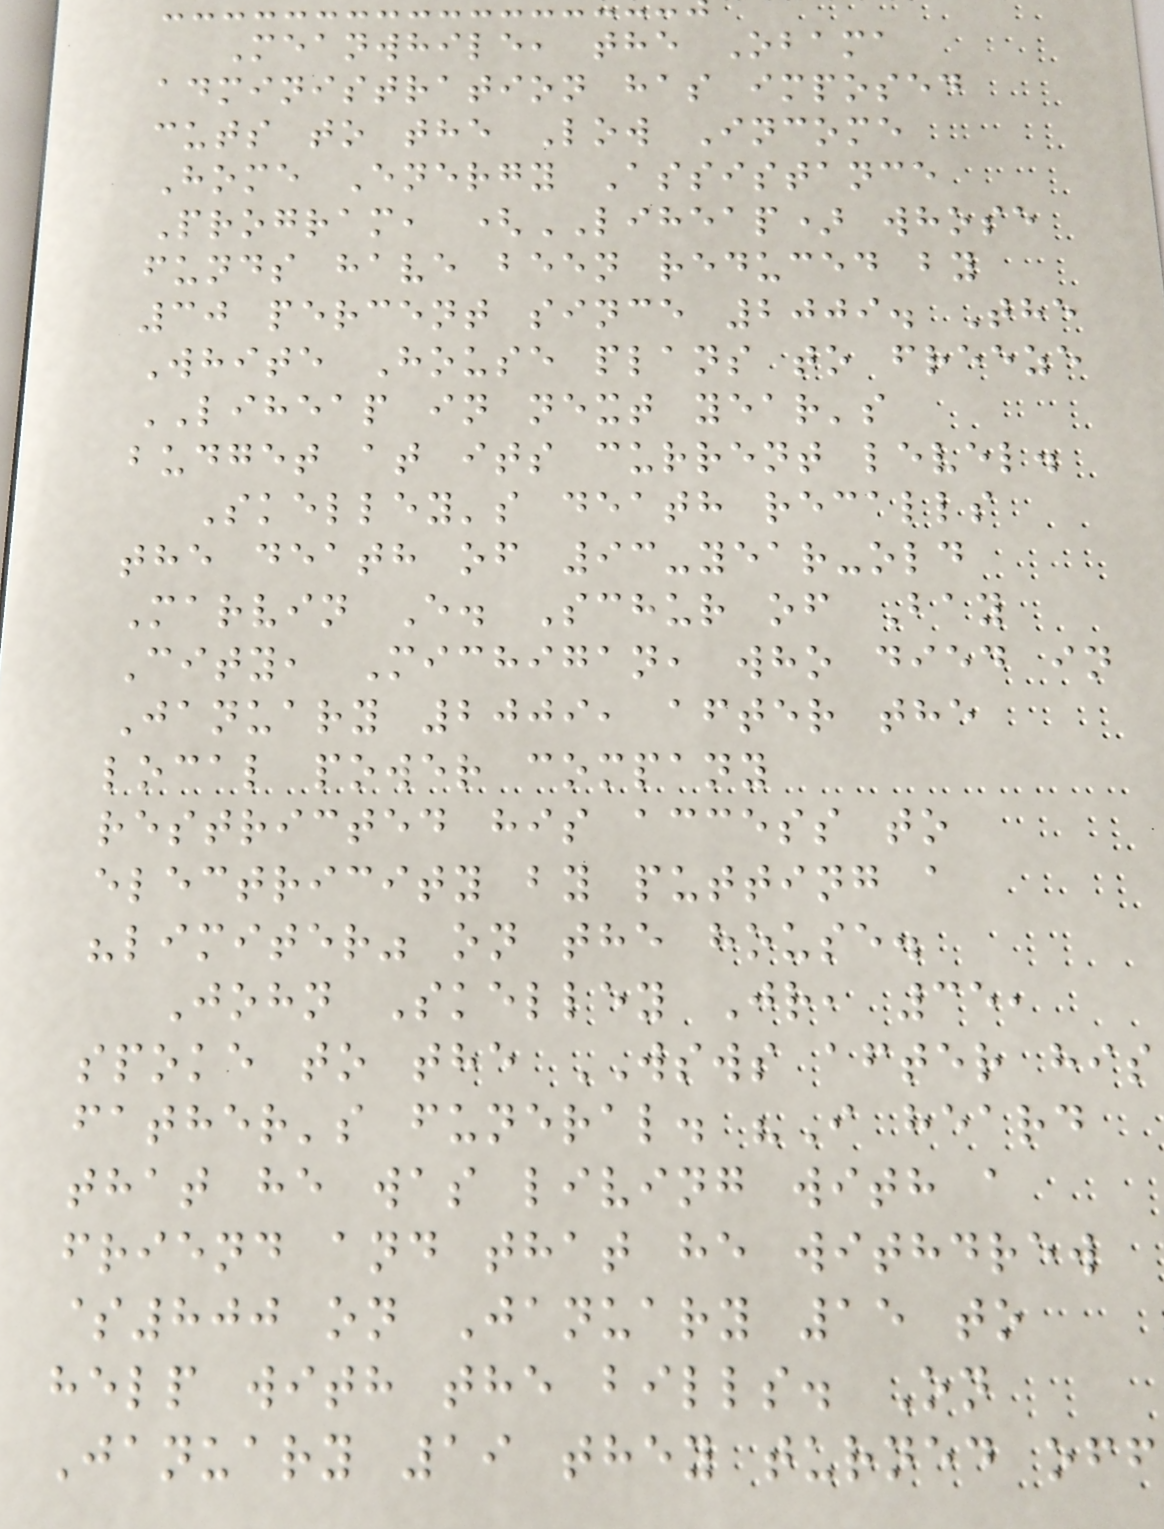Meanwhile, the Obama
administration has imposed
cuts to the Low Income
Home Energy Assistance
Program, (LIHEAP) whose
funds have been reduced by
30 percent since 2009. The
White House plans to freeze
LIHEAP in next year's
budget at its current level.
Skelley's death recalls
the death of 93-year-old
Marvin E. Schur of Bay
City, Michigan, who died in
January 2009, after the
local power company
restricted his access to
electricity by putting a
"limiter" on the house.
John Skelley Jr, 35,
spoke to the WSWS after his
father's funeral. "I heard
that he was living with a
friend and that he withdrew
$800 on January 15 to
help with the bills. On
January 19 they turned off
